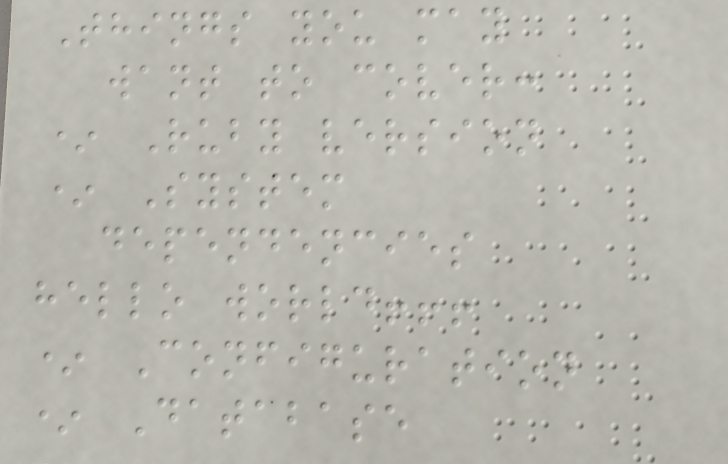Things you may
want to cover:
* Ruby version
* System
dependencies
hello world!!!
* Configuration
* Database
